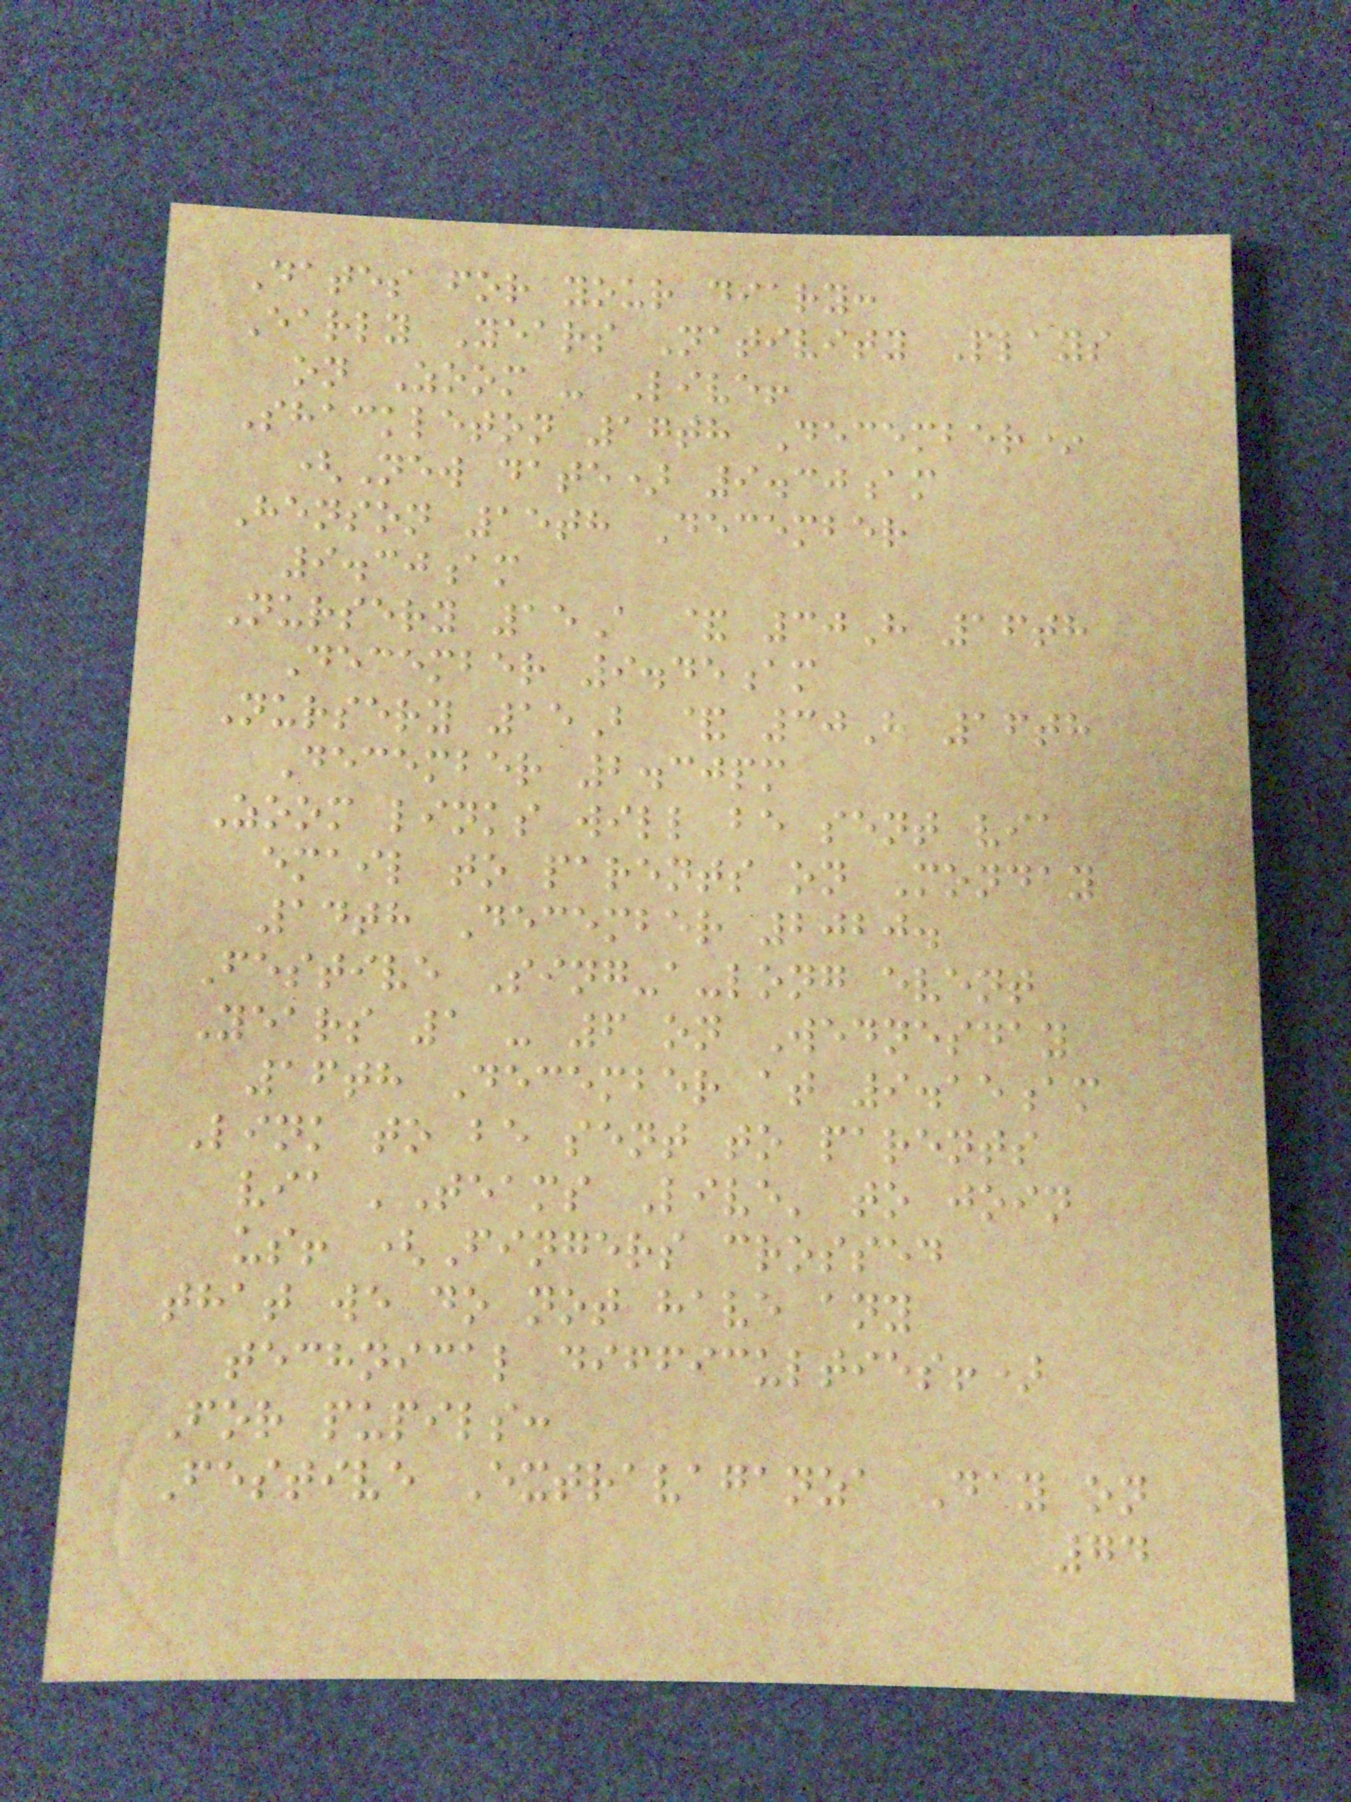Dates for your diary:
Early Years Nativity Plays
on Zoom - Live!
Shackleton 17th December*
(New date) 9.30am
Henson 15th December
9.30am
Nursery 15A & 30H 16th
December 9.45am
Nursery 15B & 30H 16th
December 2.30pm
Zoom links will be sent via
email to parents on Monday
14th December 2020.
Festive Sing-a-long event
Years 1 - 6 on Wednesday
16th December at 9.15am
Link to be sent to parents
via 'Teams Live' to join
us! (Fingers crossed
that we do not have any
technical difficulties!)
For pupils:
Festive Extravaganza Day on
74
